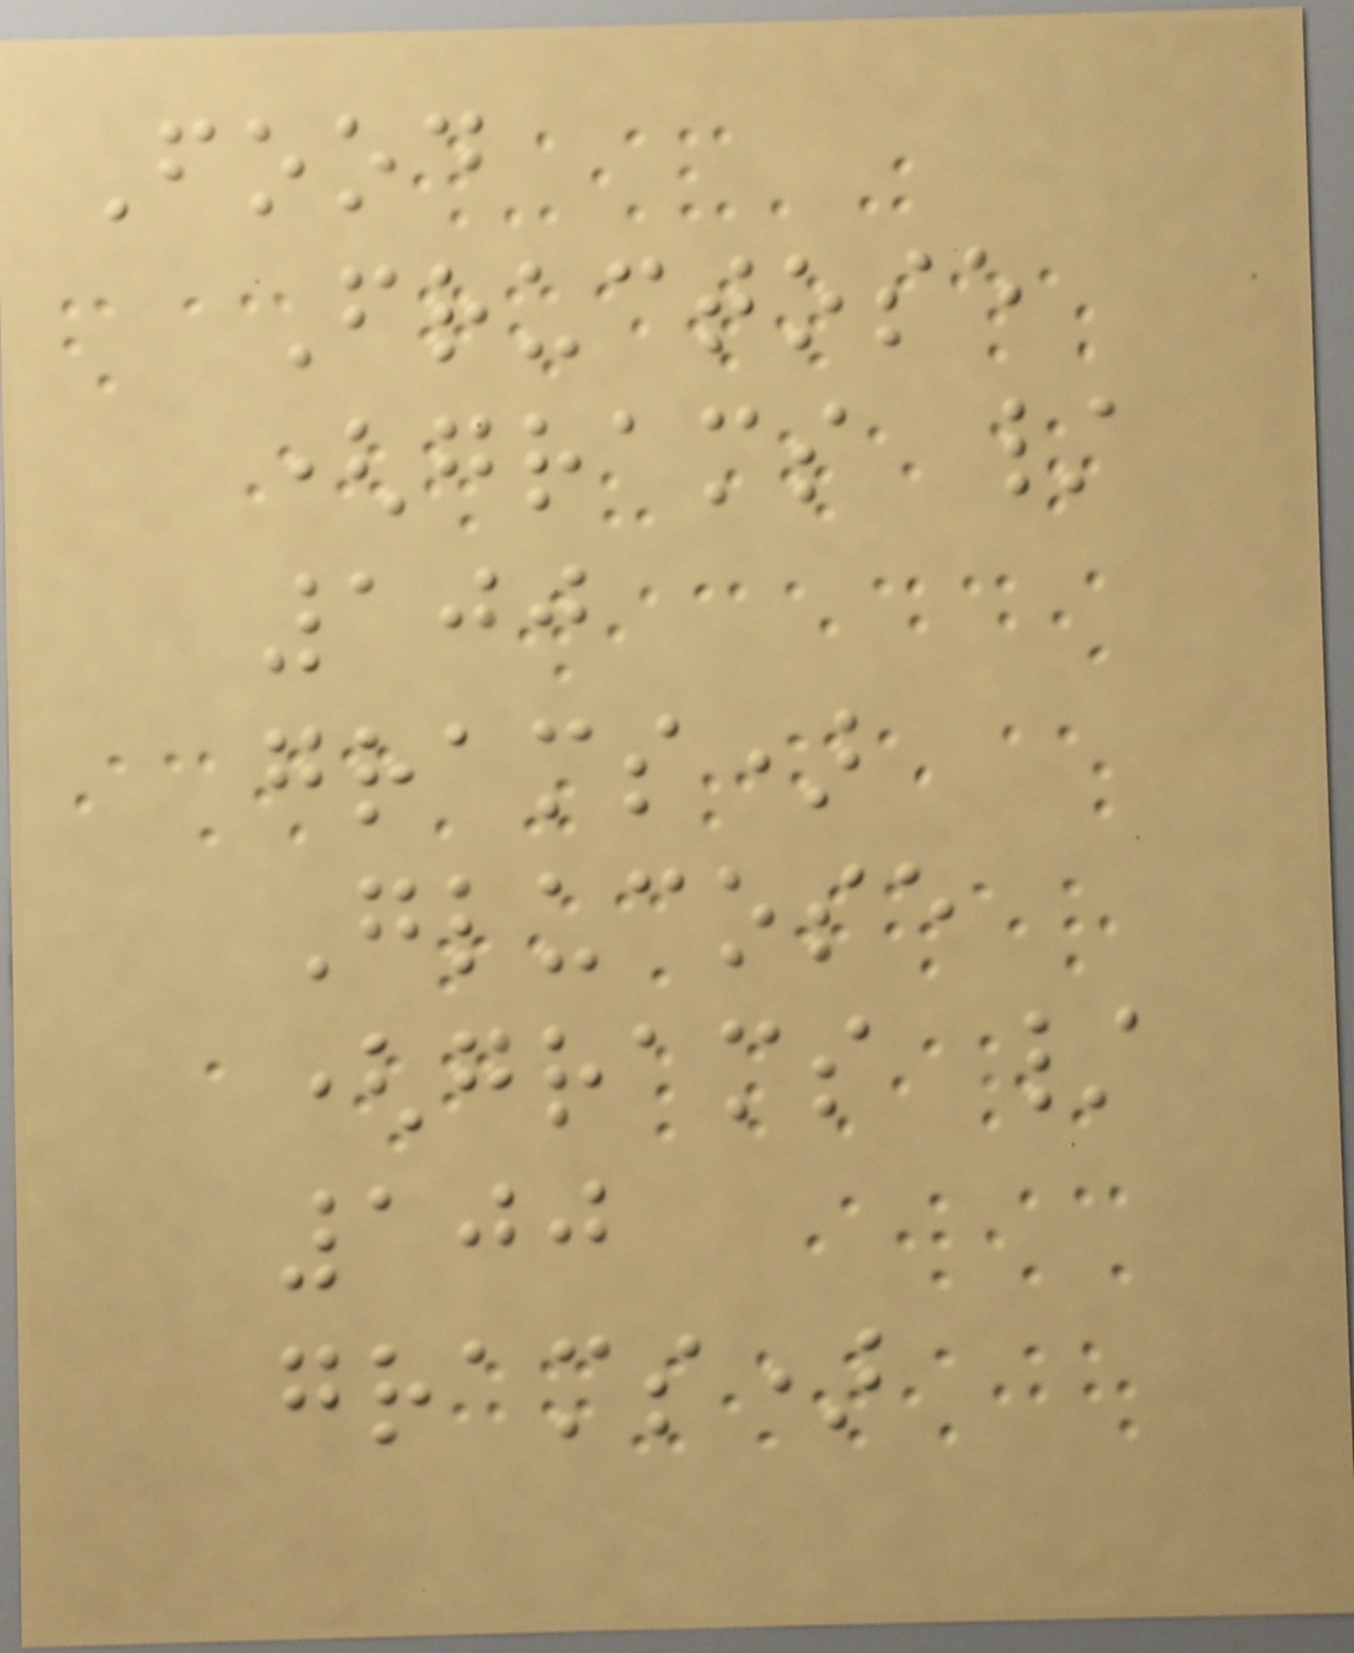Food
Fructose
(grams /
100
grams)
Glucose
(grams /
100
grams)
